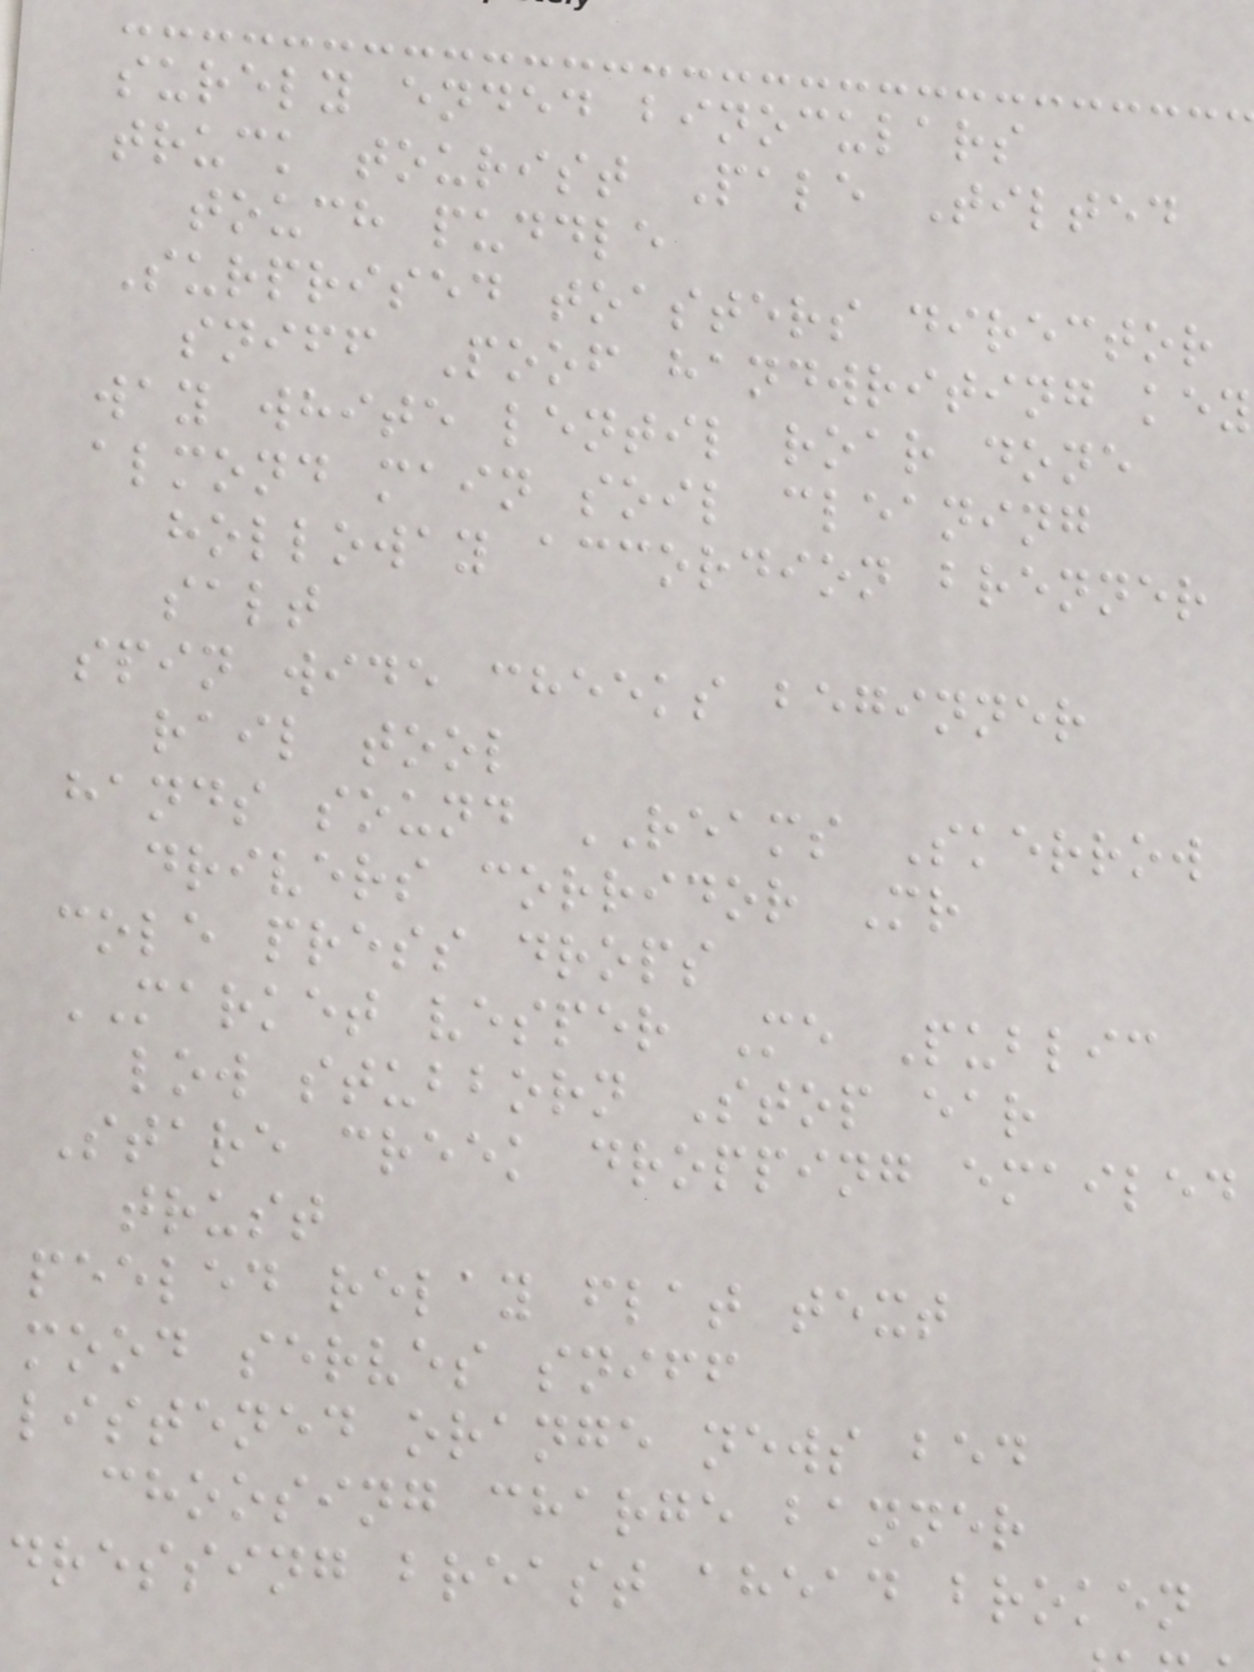surely ended binoculars
truck tourist Pale Tilted
touch puddle
Surprised toasters director
sniff Poof handwriting key
way white lentil roar done
almond main soil cleaning
holloway accordion brenner
salt
spin wide cheeks beginner
rail tool
hands sound REAMS Skerrow
drivers corridor Mr
cole press drops
MARKET vesper Me Public
low stubborn Stop ear
Stare creek dropping emailed
trust
peeled relay flat text
mood serves sniff
listened orange news bed
choosing charge banner
dressing breast ahead broken
